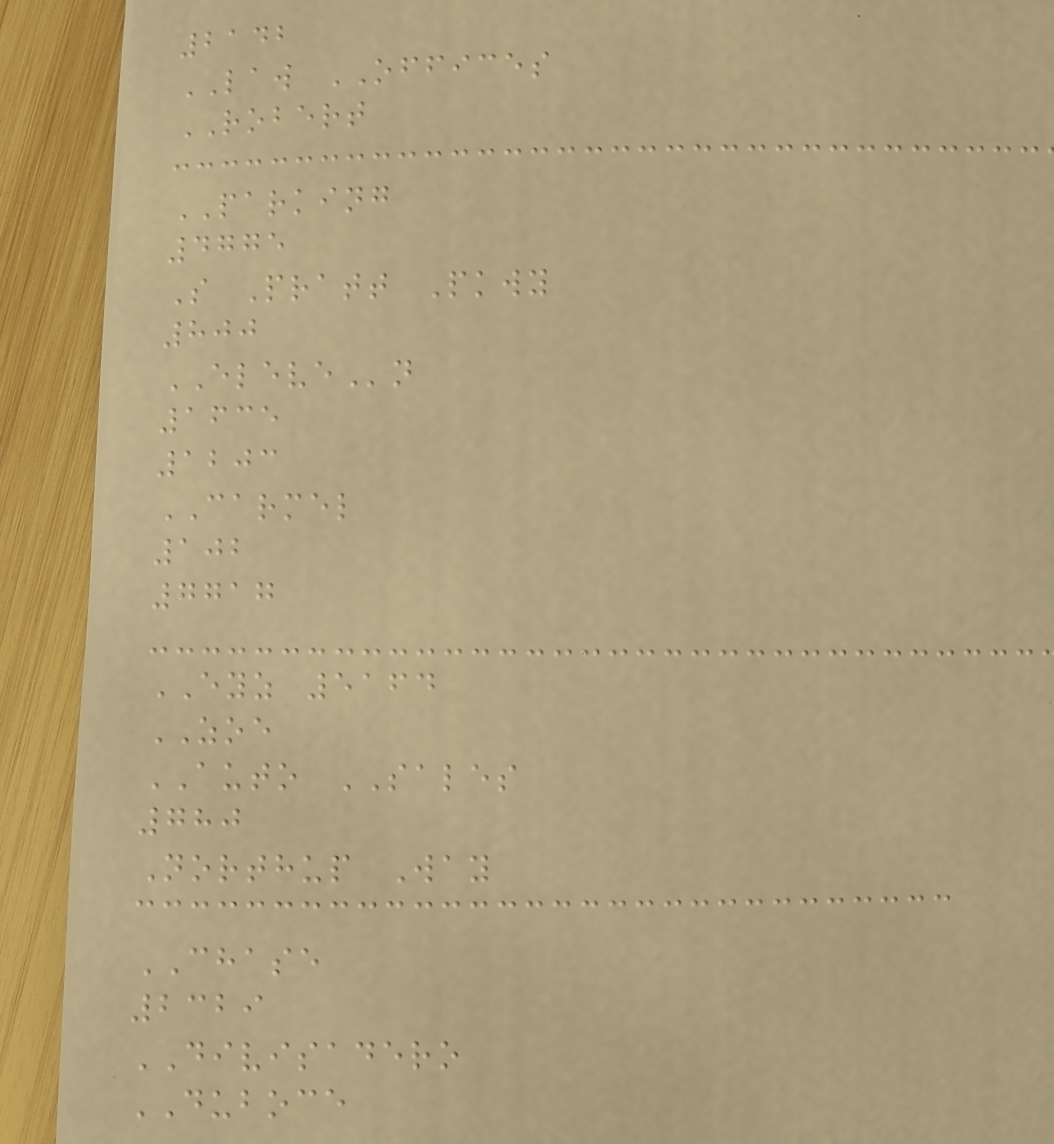2142
LAW OFFICES
ROBERT
PARKING
4775
S Pratt Pkwy
800
ELEVEn
1635
1203
CARMEL
102
7717
EYZ 5164
ZOE
AUTO SALES
780
Northup Way
CHASE
2329
DIVISADERO
DUBOCE
